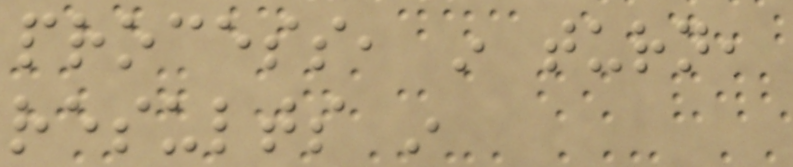process, in turn,
results in
